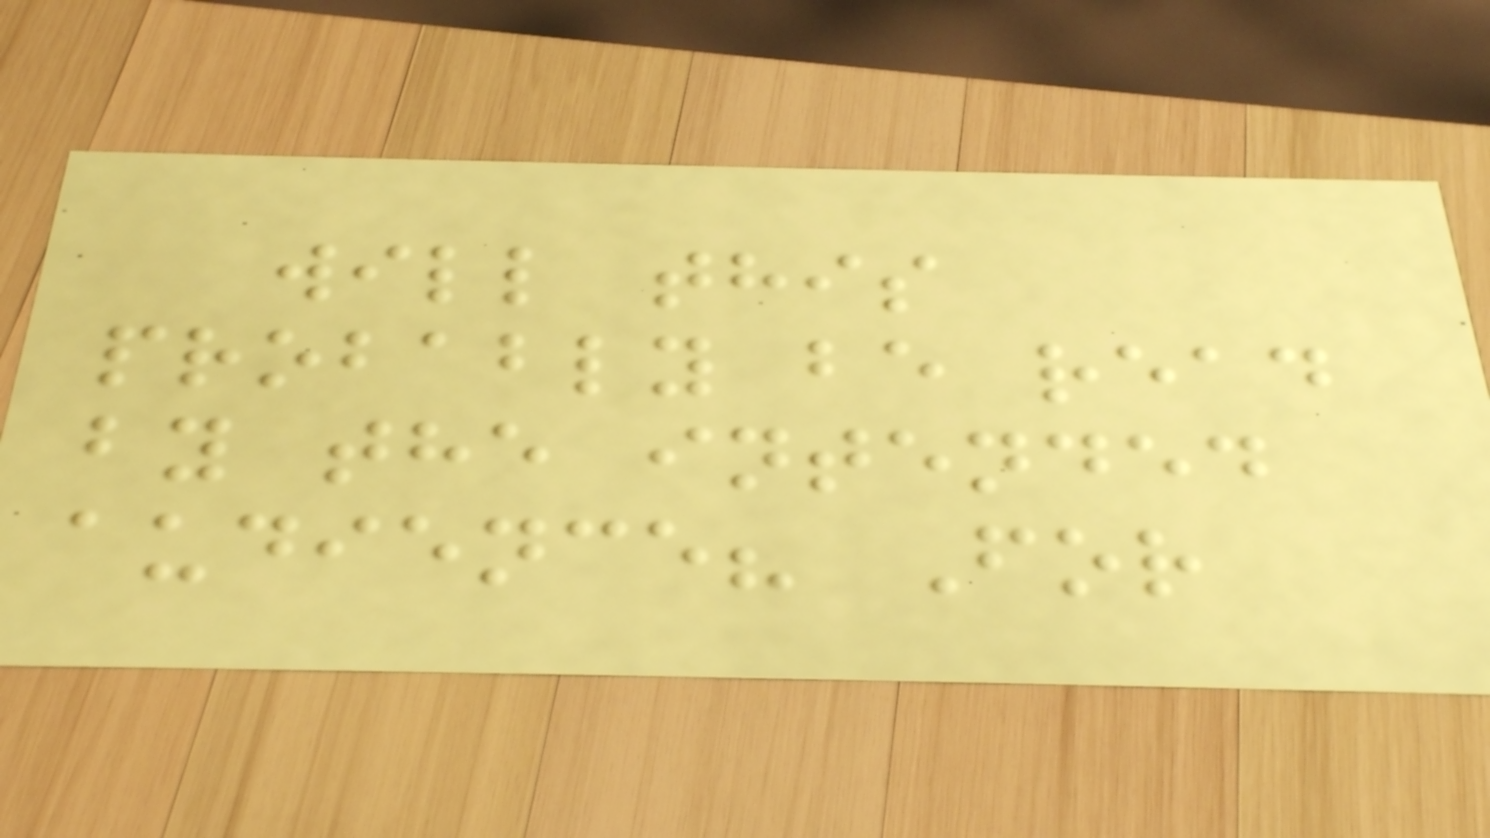will this
probably be read
by the intended
audience? For
